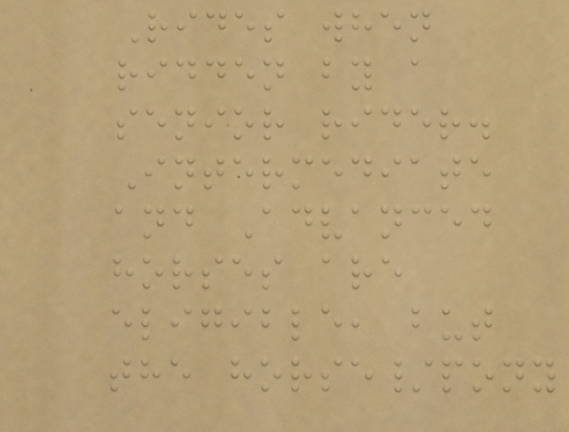Rides when
ridden by a
senior rider.
Intermediate
and Advanced
horses are
eligible, but
the horse/pony
